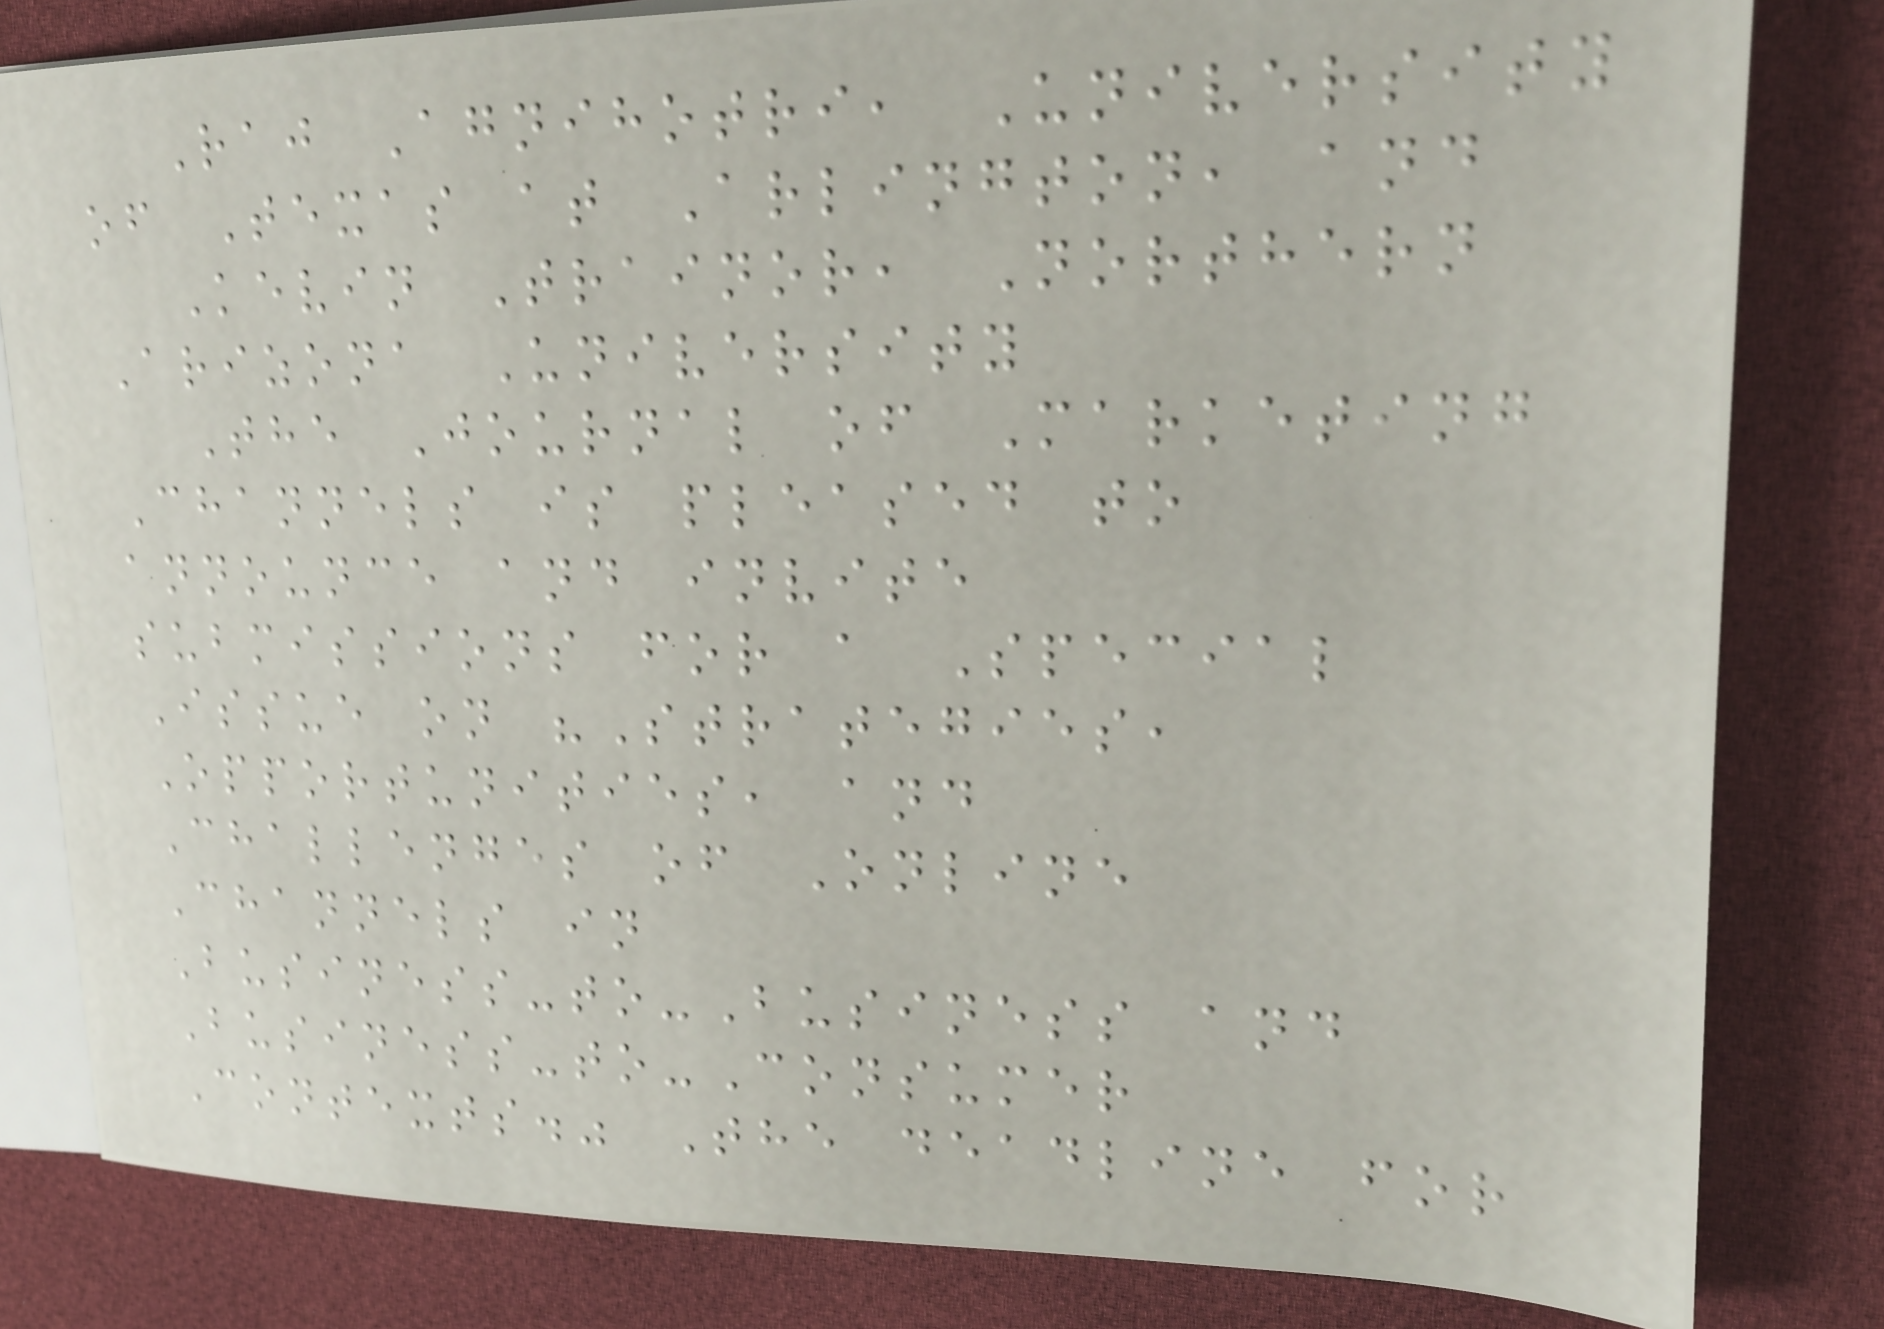Raj Agnihotri, University
of Texas at Arlington, and
Kevin Trainor, Northern
Arizona University
The Journal of Marketing
Channels is pleased to
announce and invite
submissions for a Special
Issue on "Strategies,
Opportunities, and
Challenges of Online
Channels in
Business-to-Business and
Business-to-Consumer
Contexts." The deadline for
